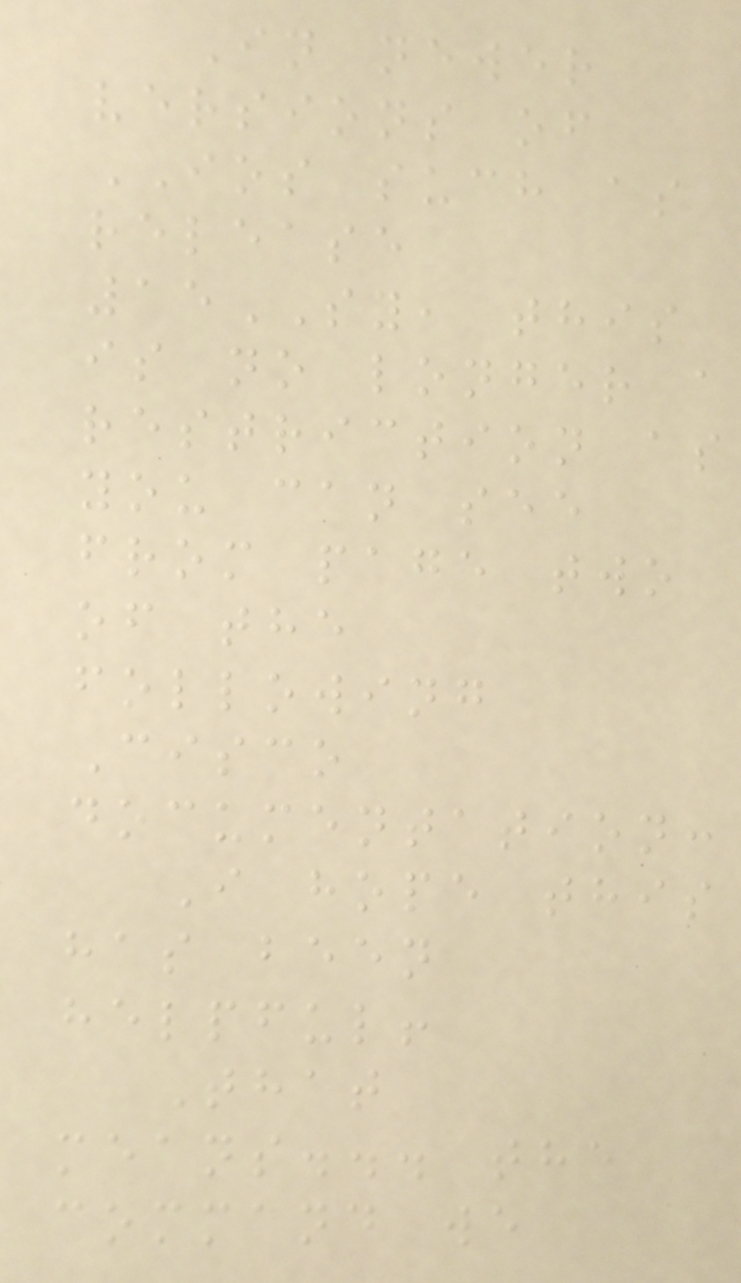In newer
versions of
IOS such as
release
15SY, this
is no longer a
restriction as
you can see
from page two
of the
following
Cisco
documentation:
I hope this
has been
helpful!
That
means... the
command we
